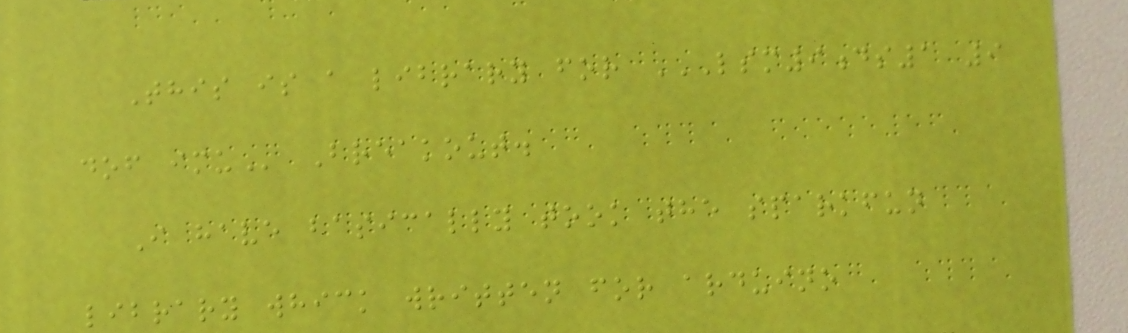This is a library for LSM9DS1 9
DOF IMU Breakout.
I have basically took the sparkfun
library whick written for arduino
